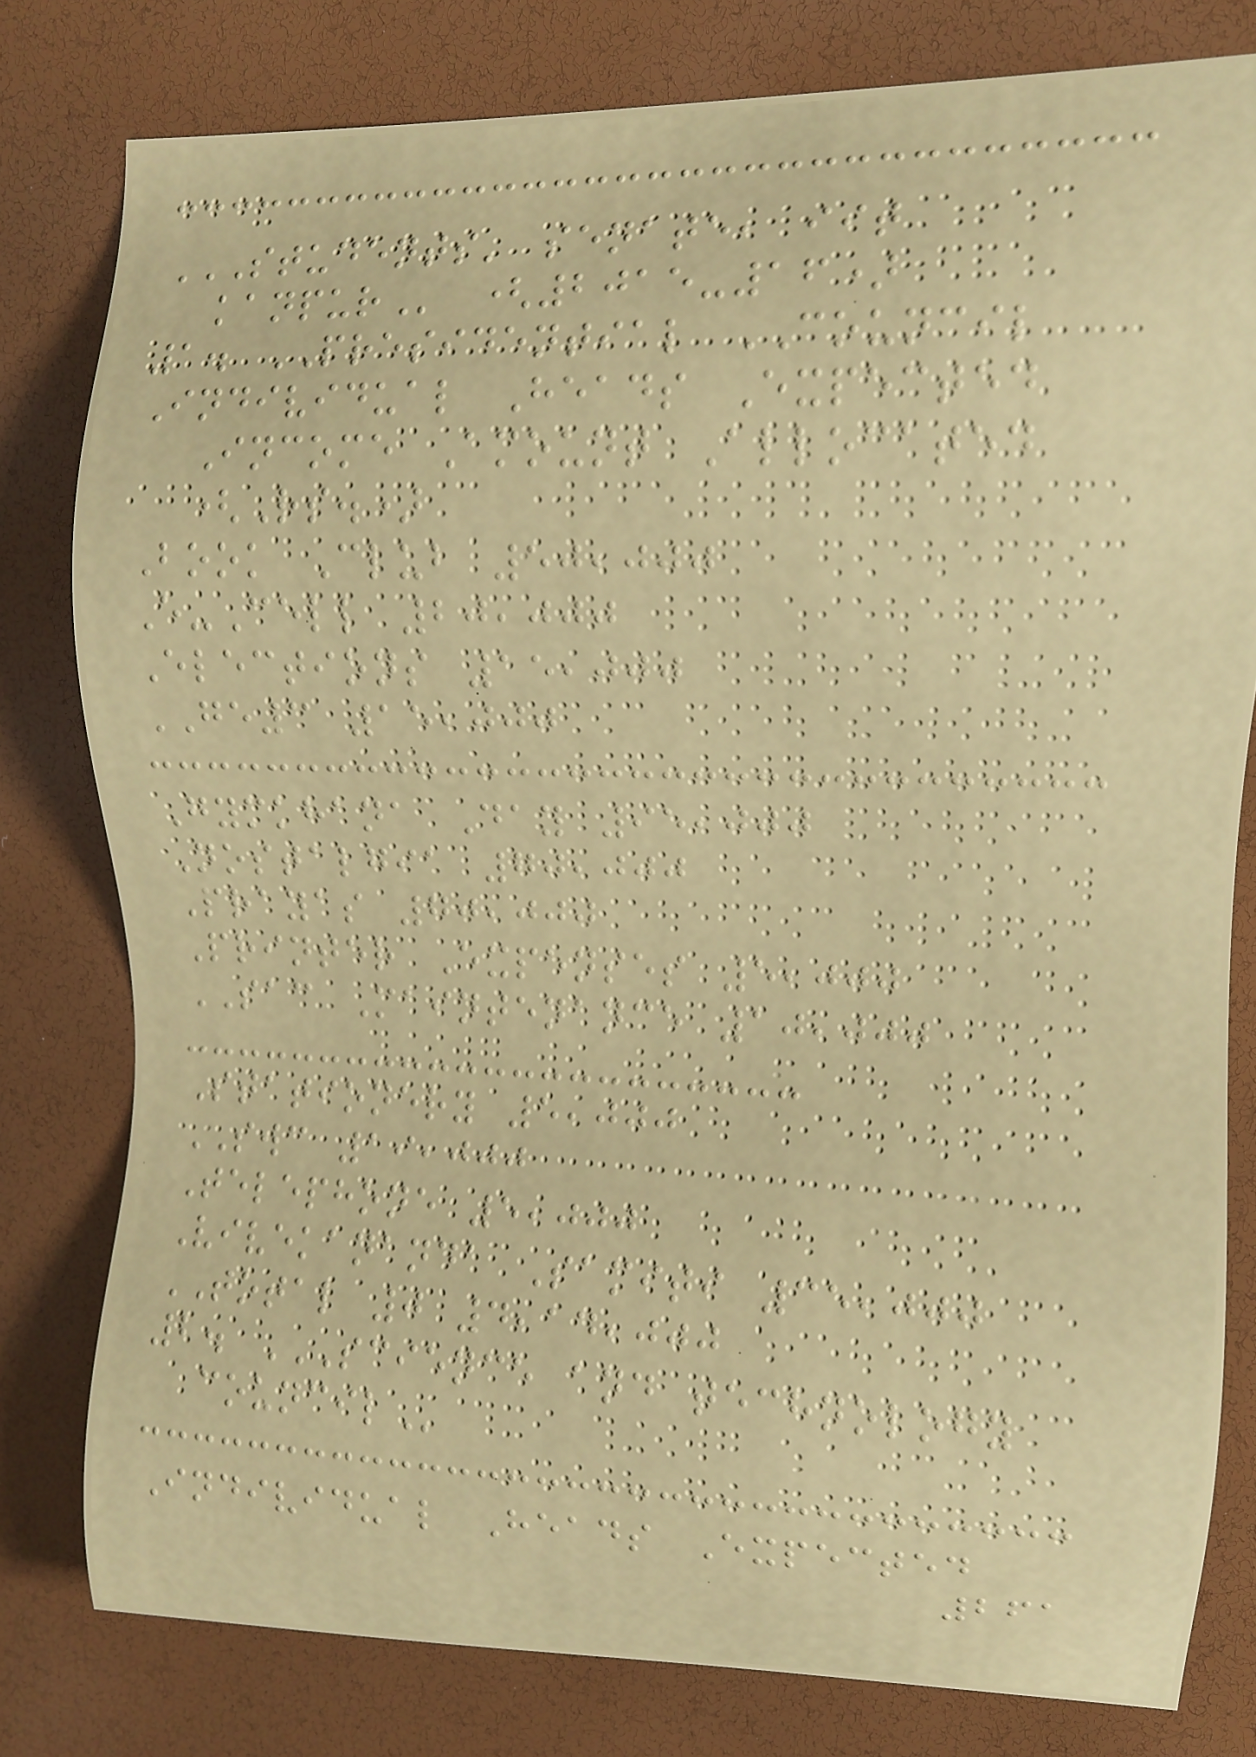STUDENTS' SENATE, IIT
KANPUR (2015-16)
1. PRESIDENTIAL COUNCIL
Individual Heads Expected
Income Amount Allocated
(Rs.)
Book Club 50,000
E-Cell 20,000
Elections 15,000
GE3 15,000
Gymkhana Day 95,000
Nostalgia 70,000
Prayas 70,000
Printer Expenses 5,000
SAC Maintenance 10,000
Stationery 5,000
SWC 19,000
Telephone 5,000
Vivekananda Samiti 35,000
TOTAL 0 4,14,000
2. SCIENCE AND TECHNOLOGY
COUNCIL
Individual Heads Expected
261
